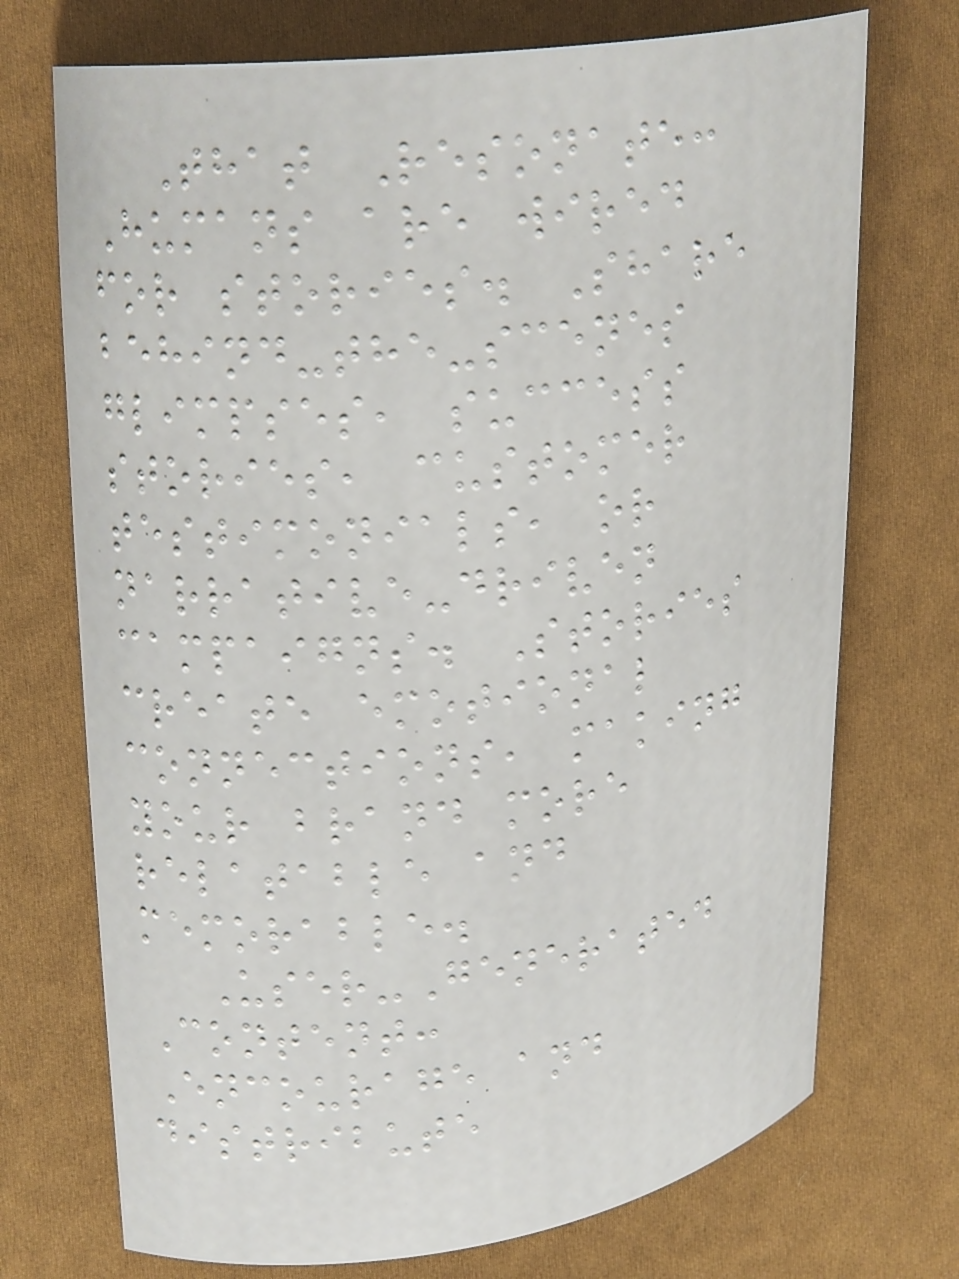That Resonate:
Humans are wired
for stories. Share
behind-the-scenes
glimpses, success
stories, customer
testimonials, or
narrative-driven
campaigns. Stories
create emotional
connections, making
your brand more
relatable and
memorable.
User-Generated
Content:
Encourage and
distribute
